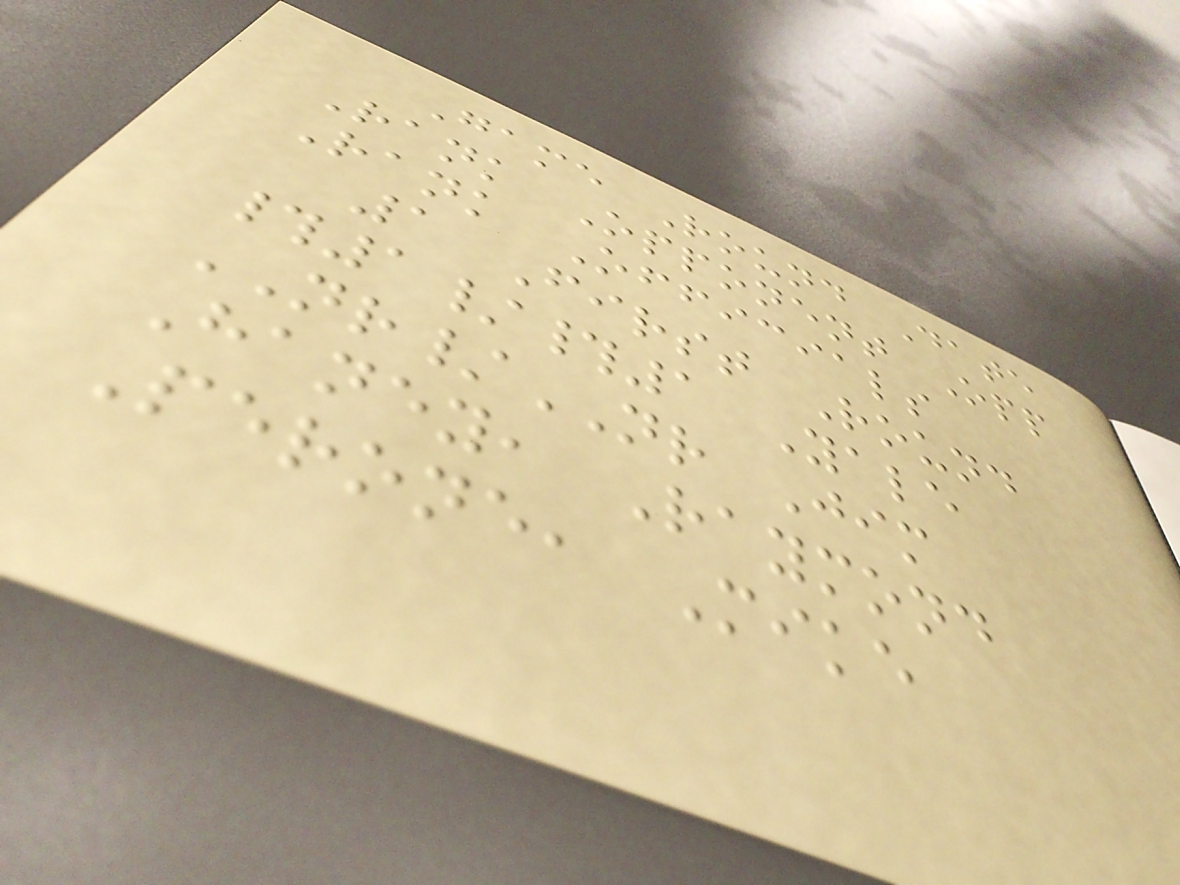Game Round Date
Rank Opponent Opp
Rank Officials
1 First Round
#1/#1 Yale
NR/NR Jim
Haney, Raymond
Perone, Mike
